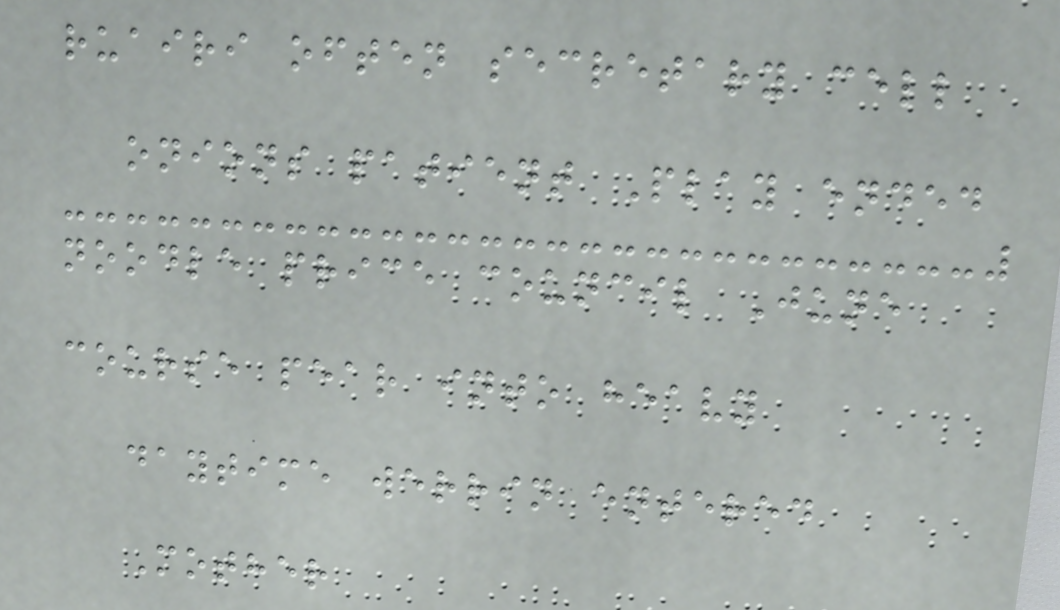ruairi often secretary cell
onions patient Play ended
noodle price council June
course pear into heavy
daytime werrin entered
Mother
